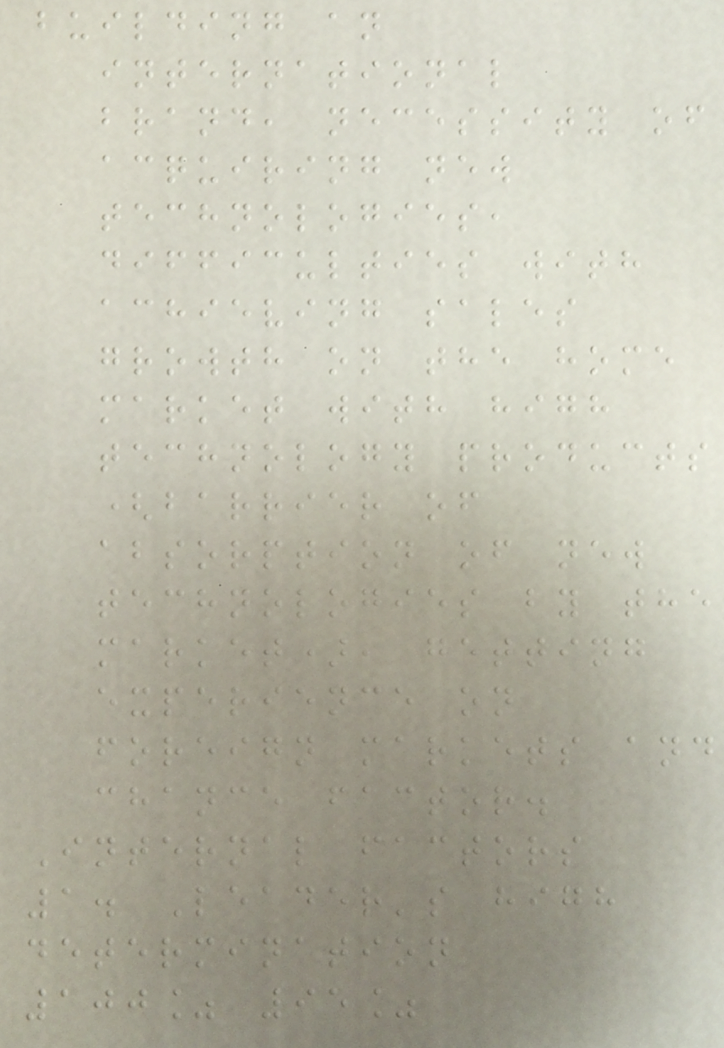building an
international
brand, necessity of
acquiring new
technologies,
difficulties with
achieving sales
growth on the home
market with high
technology products
(barrier of
absorption of new
technologies by the
market), getting
experience on
foreign markets and
chance factor.
Internal factors
1. Leader's high
determination
100% 95%
